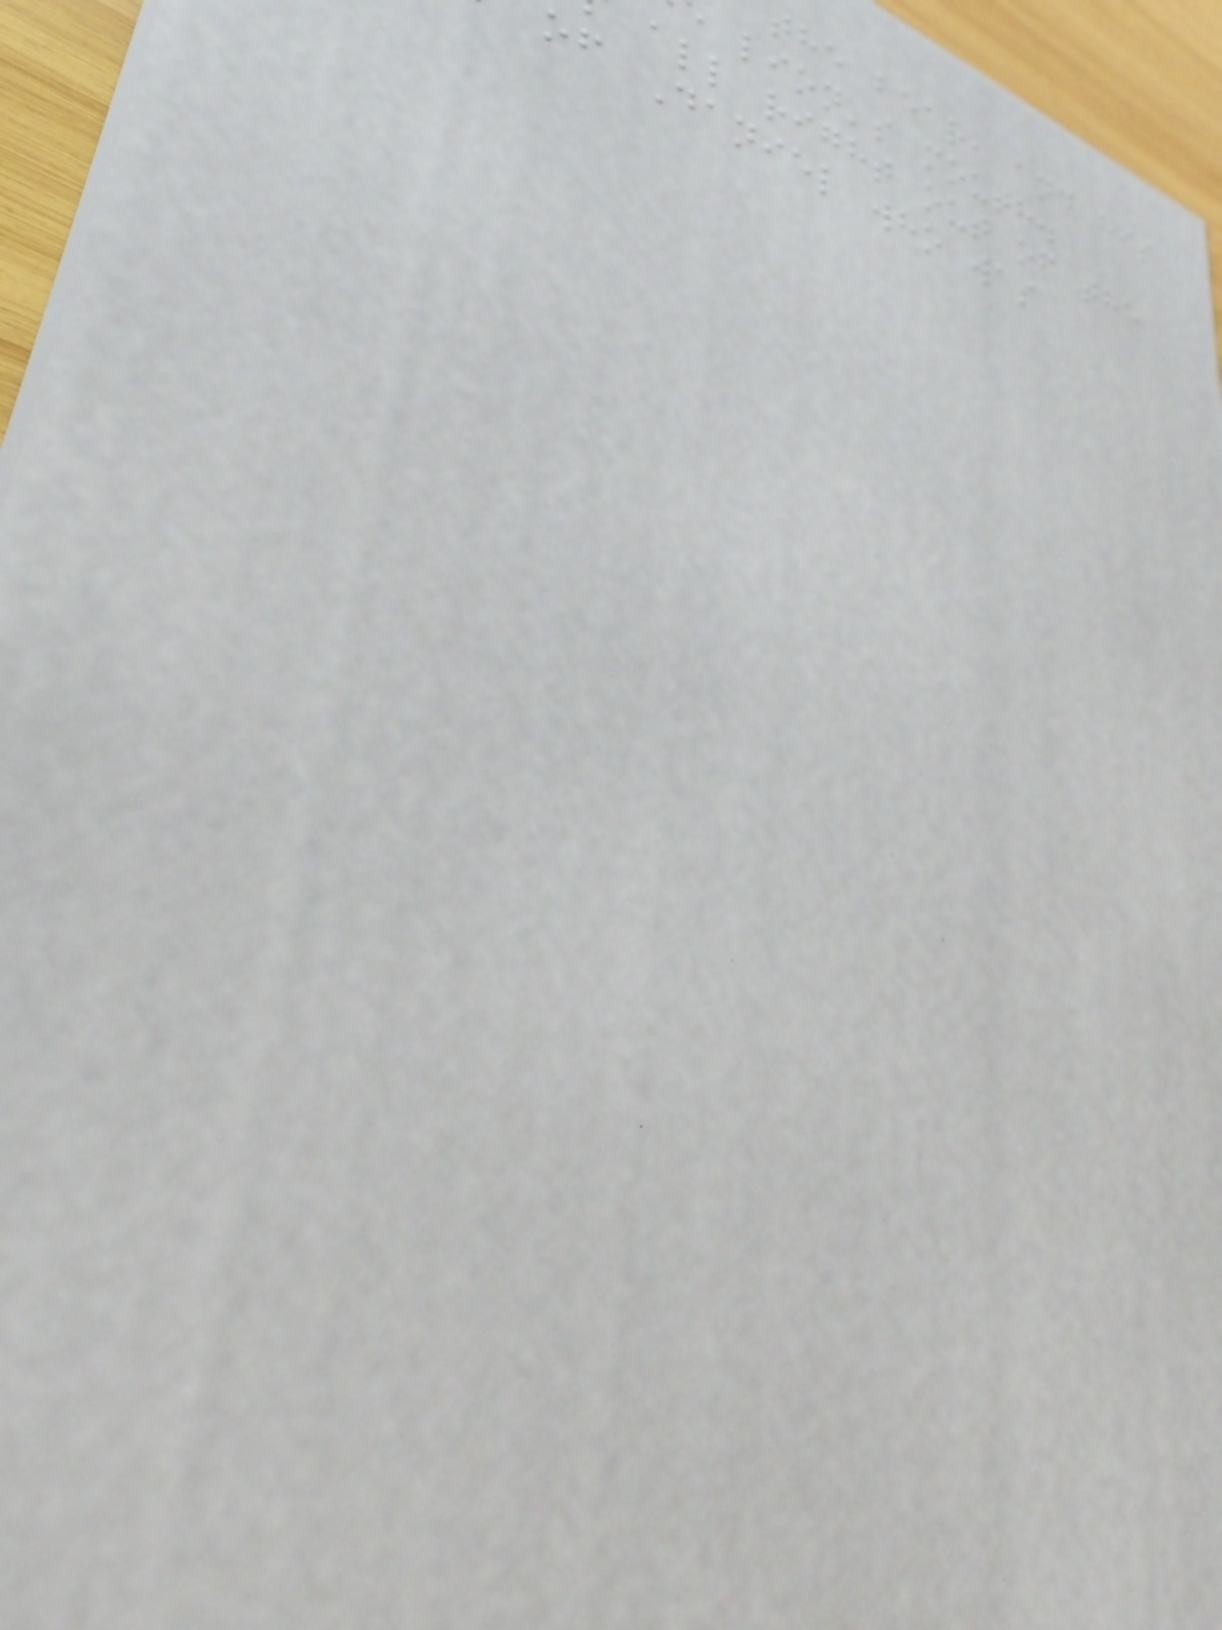the bear, and his
lion's mouth.
all right out of the
of Daniel who was
